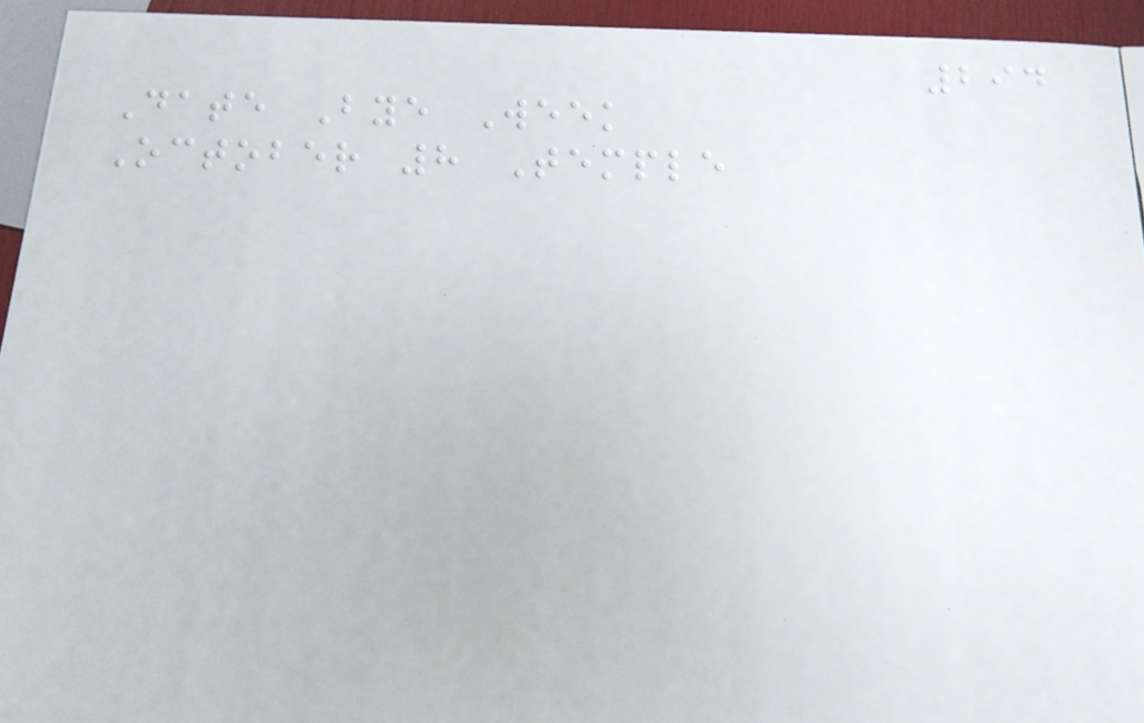294
Date Bye Week
October 8 Temple
